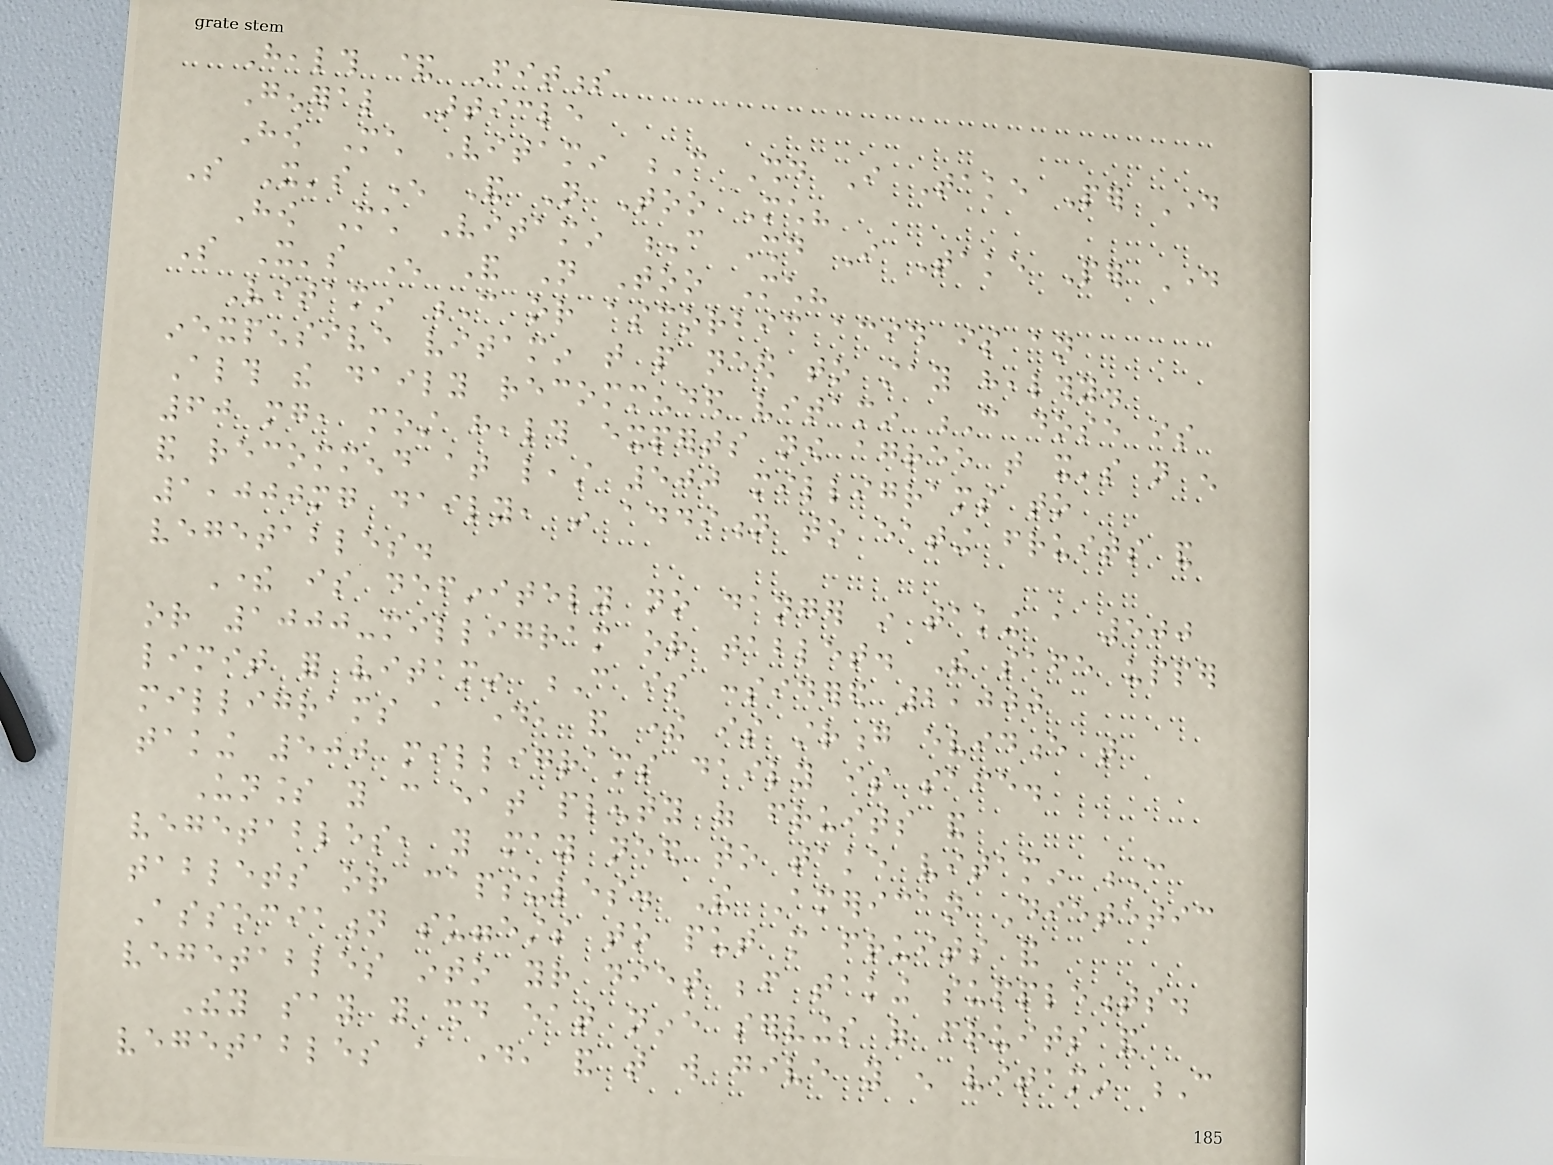Health & Fitness
General Article
How Much Vitamin C Should I Take Per Day
So It's Enough And Not Too Much?
How Much Vitamin C Should I Take Per Day
So It's Enough And Not Too Much?
Vitamin C or ascorbic acid is an
inexpensive vitamin that people need to stay healthy.
Although the daily recommended vitamin C dose is
60 mg, most health experts now agree that it's not enough
and recommend at least 500 milligrams to
1,000mg daily, in addition to eating fruits and
vegetables.
There is definitely no danger in taking a 500
or 1000-milligram or tablet. The safe upper
limit for vitamin C is considered 2,000
milligrams a day, and there is strong evidence that
taking 500 milligrams daily is safe.
Unless you can eat plenty of fruits and
vegetables, you may need to take vitamin C
tablets or capsules. The American Dietetic
Association suggests to put more fruits and
vegetables into your diet before taking supplements.
They say you should eat nine servings of fruits and
vegetables a day, and that will give you enough vitamin C
